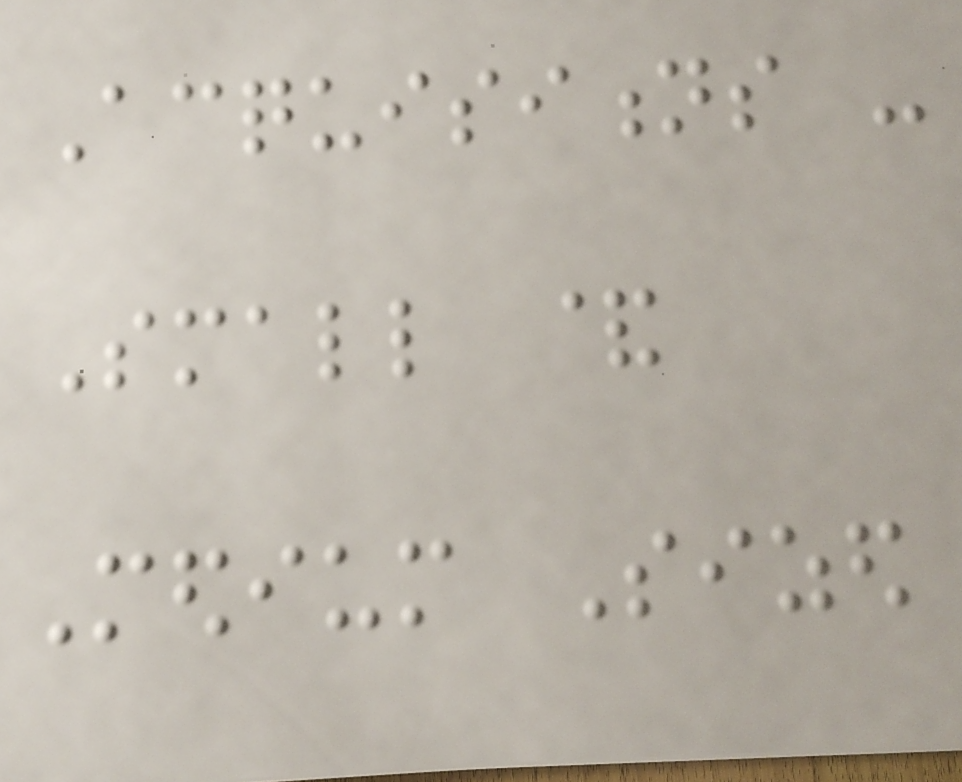Acquisitions -
Small &
Medium Sized
